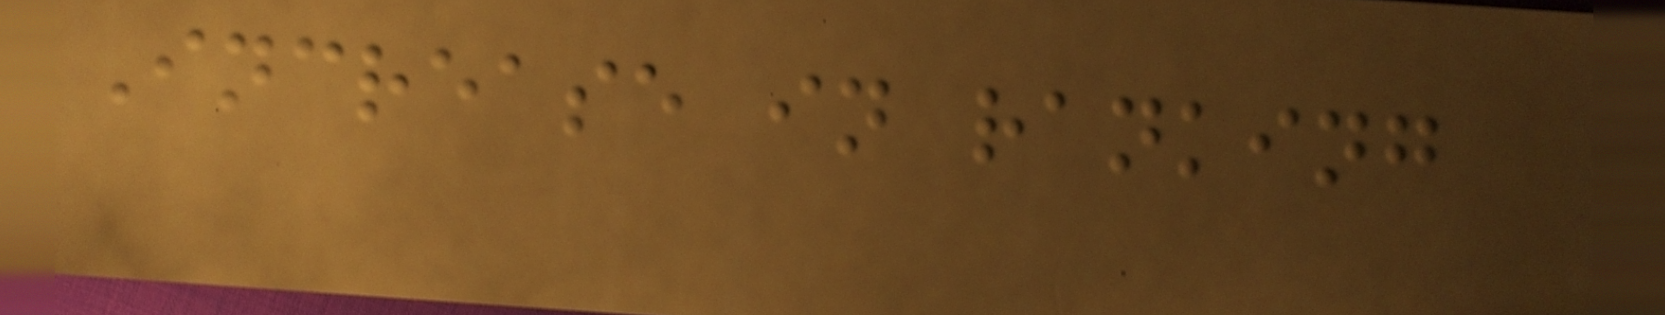Increase in ranking
